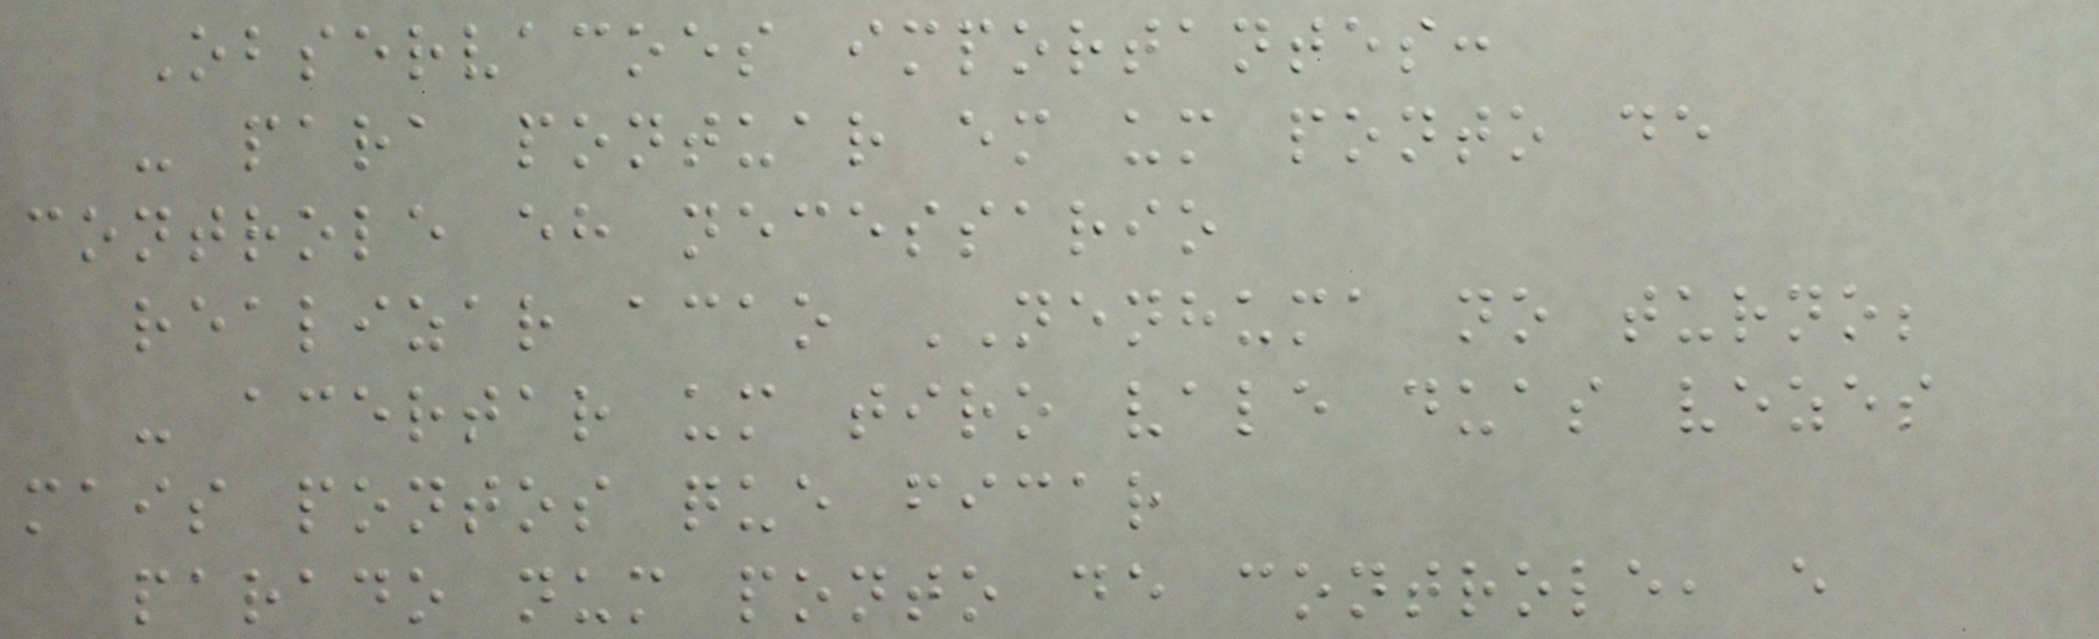Observacoes importantes:
- para pontuar em um ponto de
controle eh necessario
realizar acao NENHUMA no turno;
- acertar um tiro vale duas vezes
mais pontos que ficar
parado num ponto de controle, e
